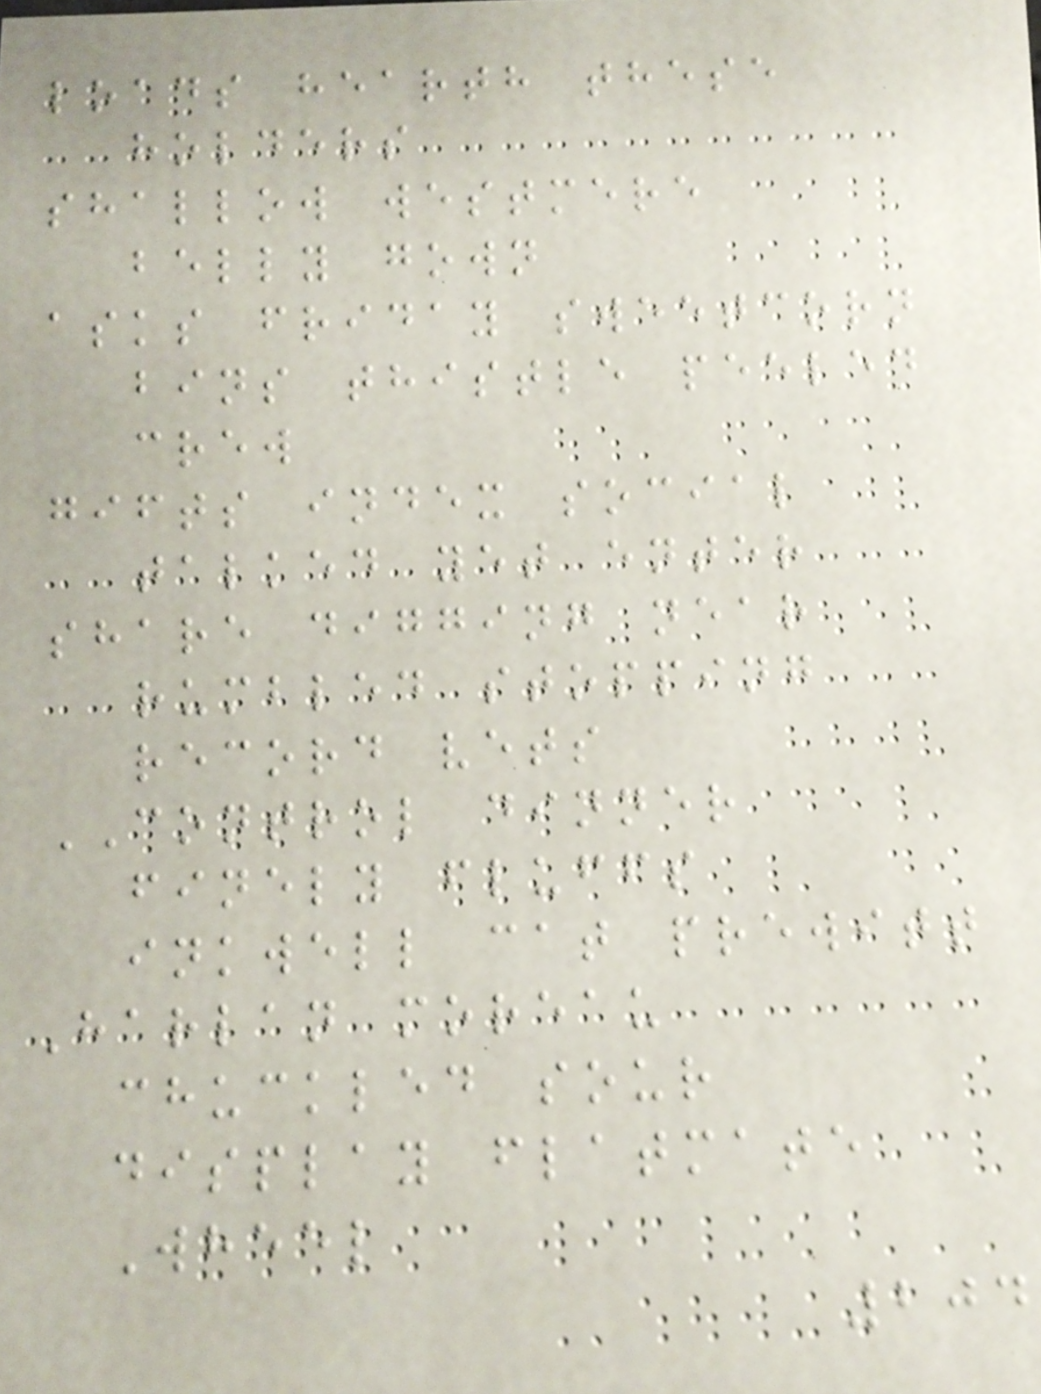loads hearth these
holders
shallow westmere
belly gown
asks friday sweetcorn
bins thistle peeled
crew
gifts index social
talked yet enter
share digging near
rumbled stopping
record vets
CONTROL dinner
finely fluffs
inkwell cat prewitt
Harlan moreau
chuckled sour
display flatmate
Wheel
204
